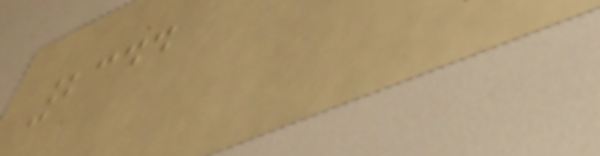2344
